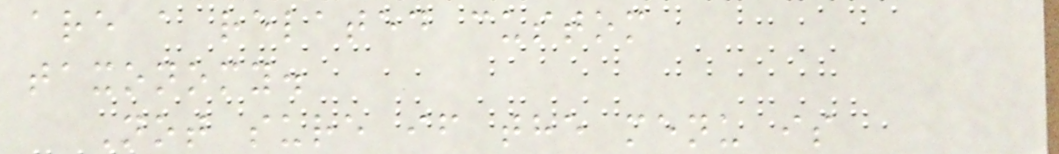are a related custom
taxonomy.
Not sure if the menu is
